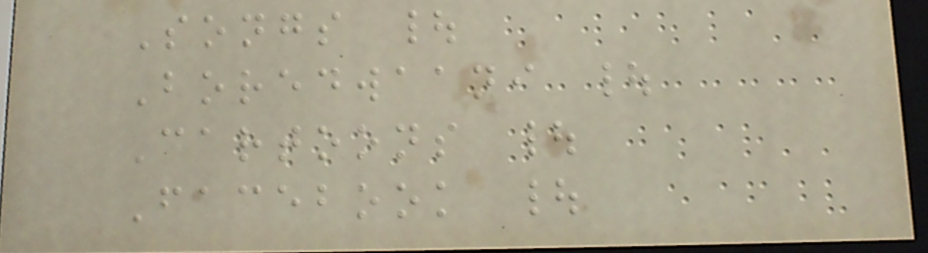Songs |
Boredwaani |
Cartoons |
Facebook |
